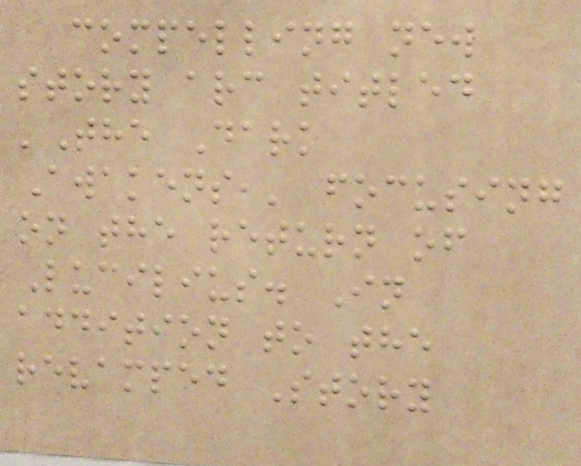compelling new
story arc titled
'The Dark
Awakens,' focusing
on the return of
Lucilius. In
addition to the
revamped Story
